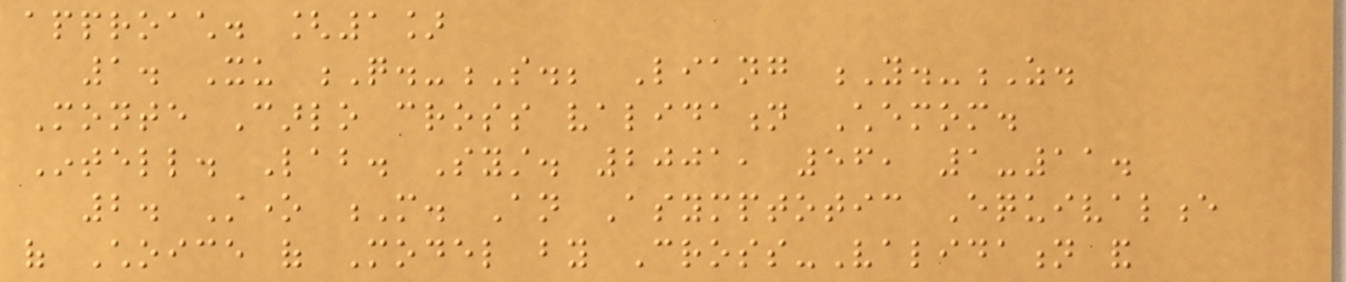approach. [1]
1. Xu Q.-S.; Liang Y.-Z.
Monte Carlo cross validation Chemom.
Intell. Lab. Syst. 2001, 56, 1-11.
2. Stone M. An Asymptotic Equivalence
of Choice of Model by Cross-Validation and
